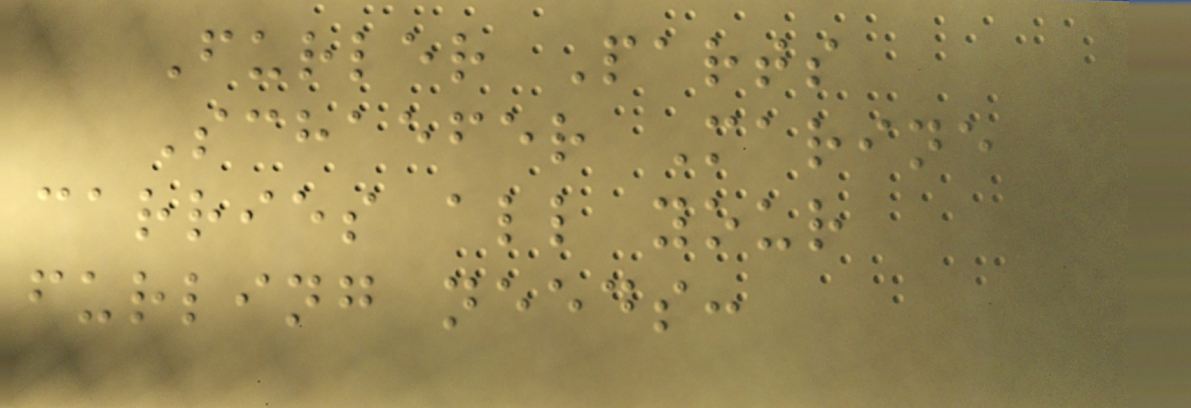Furler Parts
Schaefer Marine
carries all your
furling needs:
